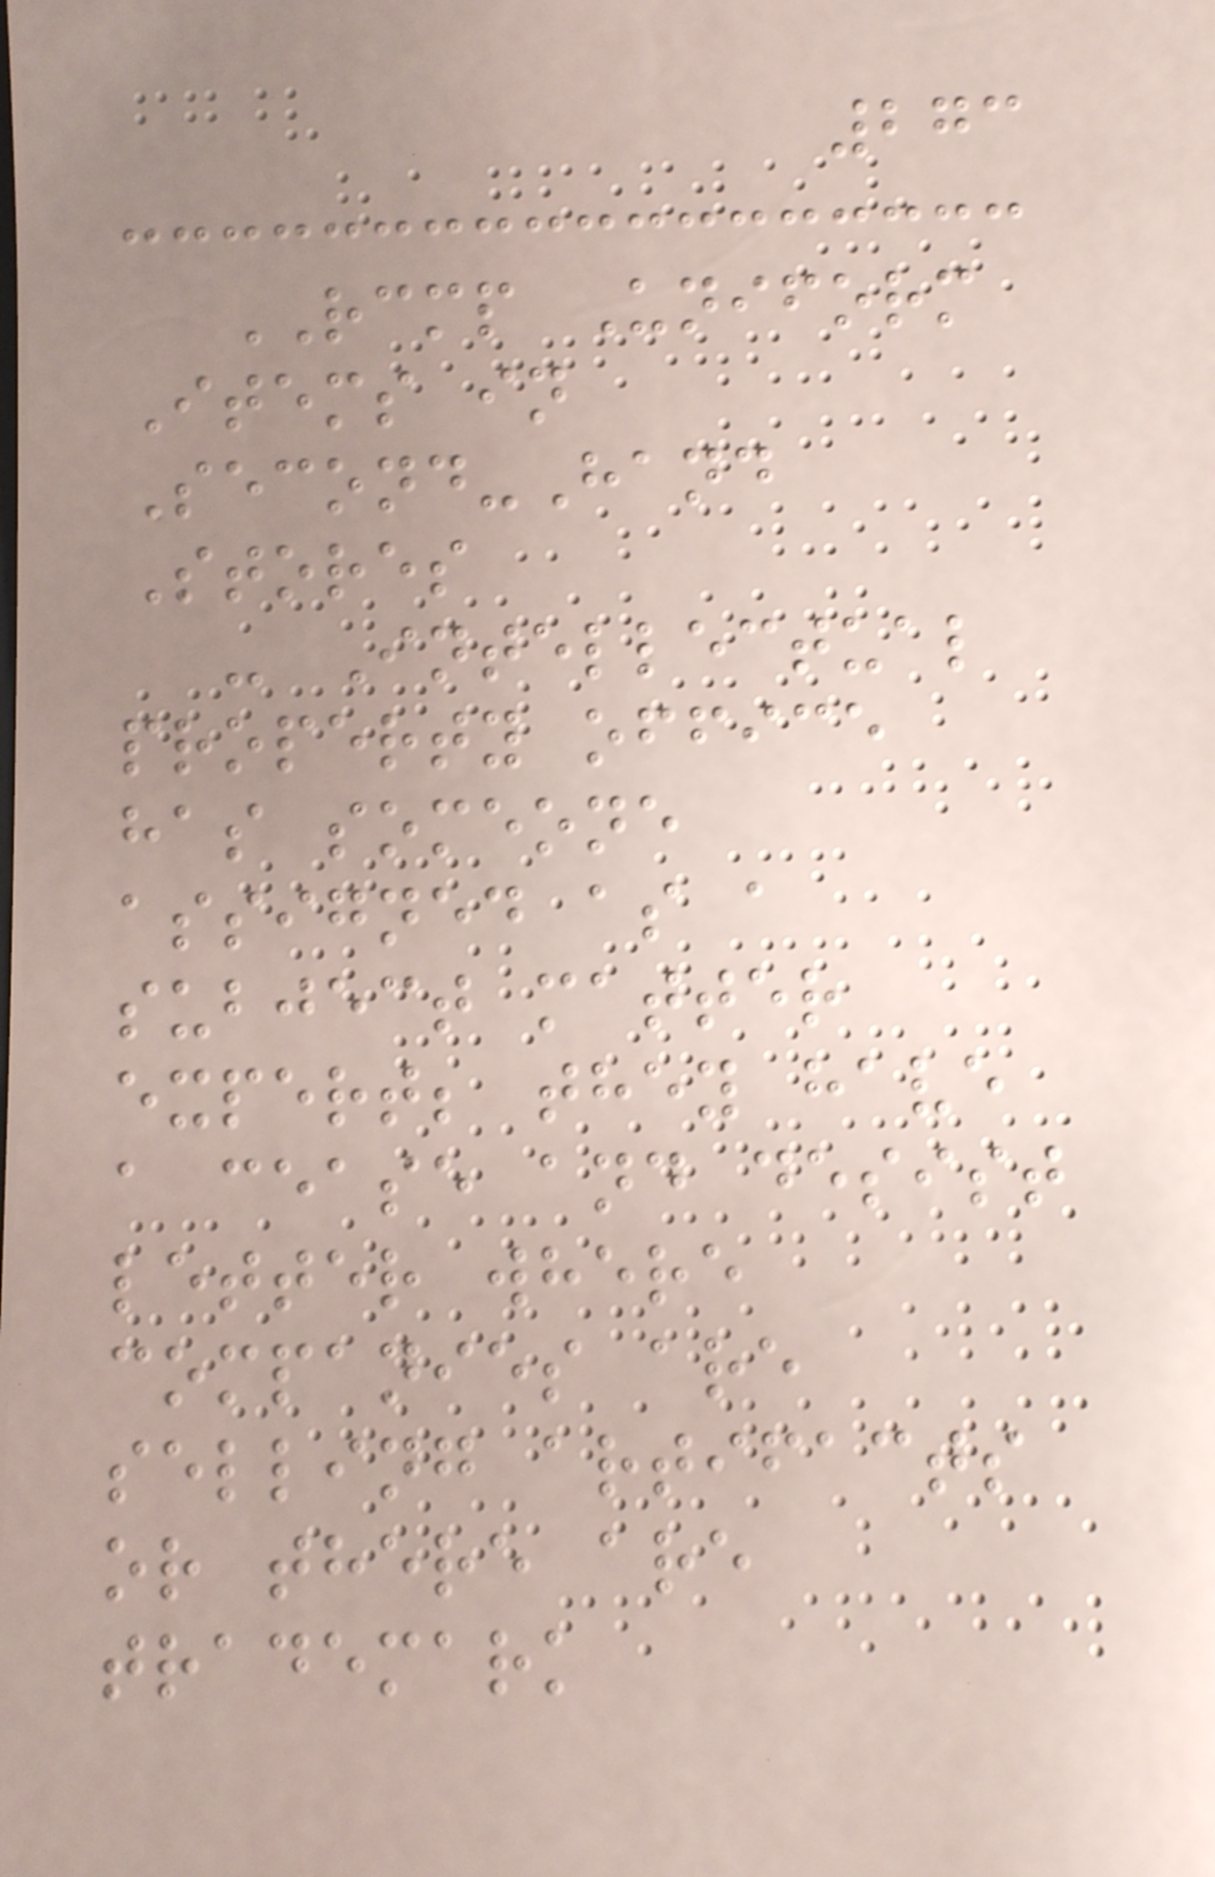273
RCMP Uniform
Items in
Second-Hand
Stores
- Intellectual
property office
has someone
assigned as a
subject matter
expert; they have
a cease and desist
letter where
companies are
selling artifacts
or there are
trademark
